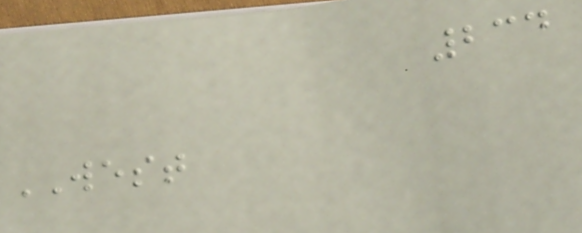234
WEST
